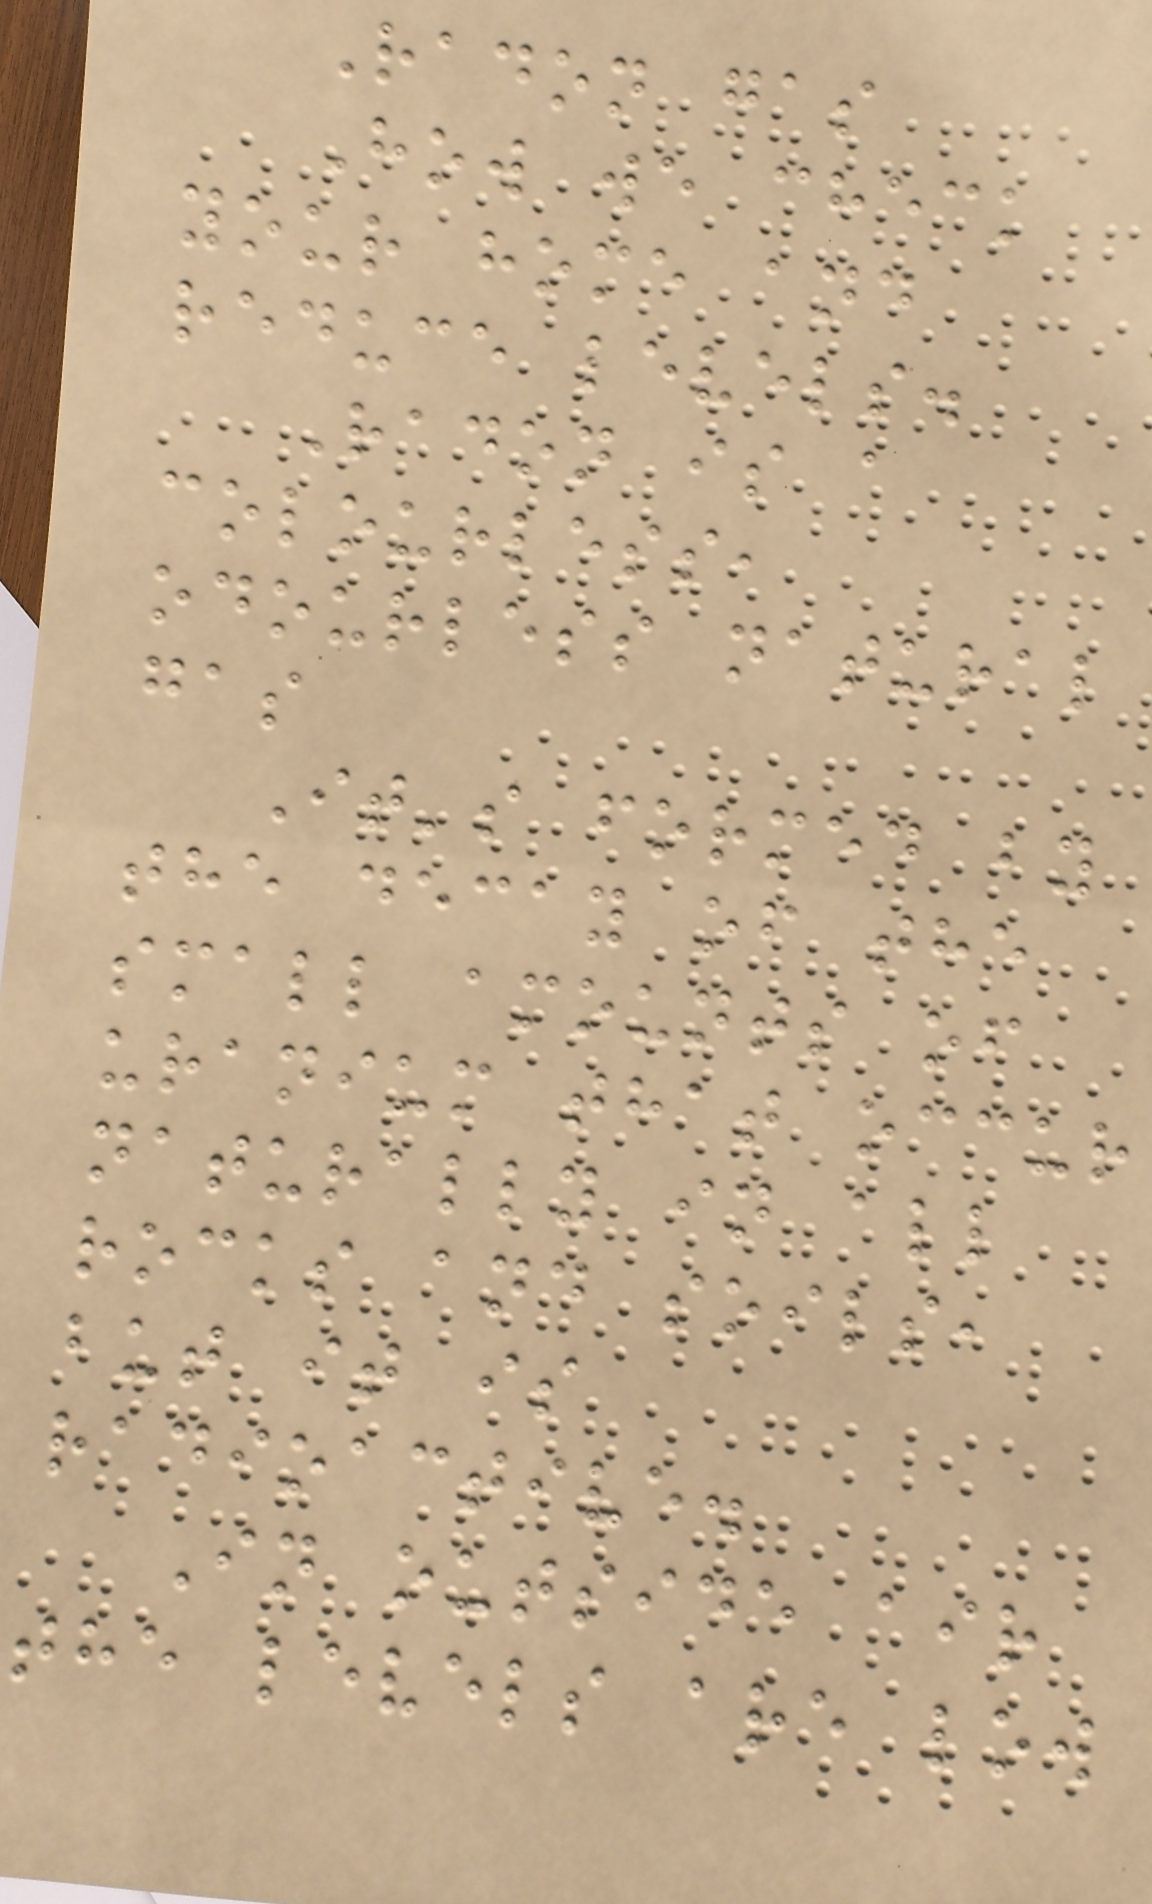Radon gas
How we check
your home and
reduce levels.
Radon is a
colourless,
odourless natural
gas
It's formed by
the decay of the
small amounts of
uranium that occur
naturally in all
rocks and soils,
but it is
radioactive.
In outside air
the levels are low
